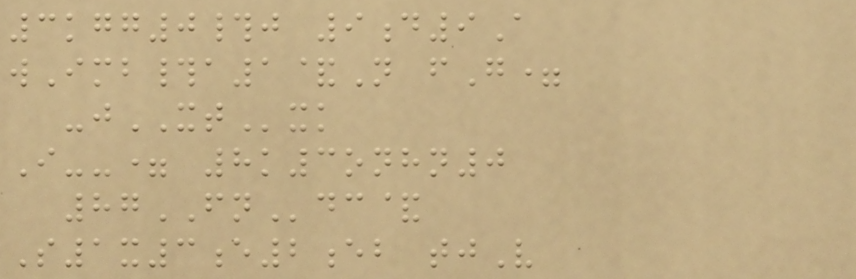3kgg0#j 9d9A
wImb#a1&N fG=
-jXTxk
I--= 8k3onhn0
87FNdc&
S1x3e2eb tjV
